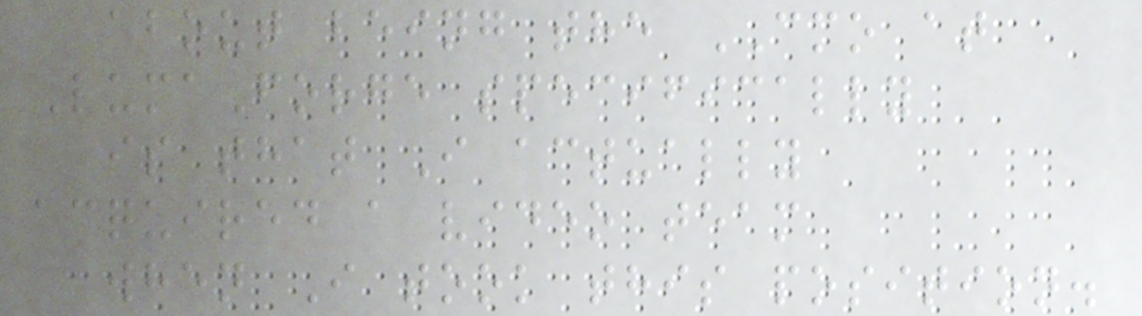about being the CMO at
LumaForge specifically
is that I actually
acquired a video team
when I took this position.
